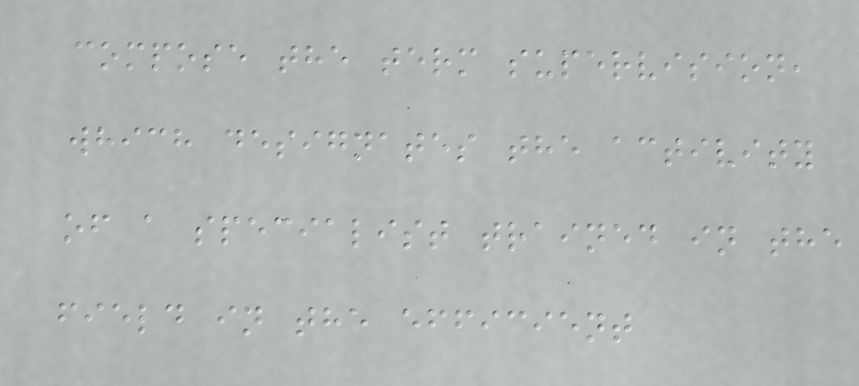compose the term supervision,
which designates the activity
of a specialist trained in the
field in the efficient
